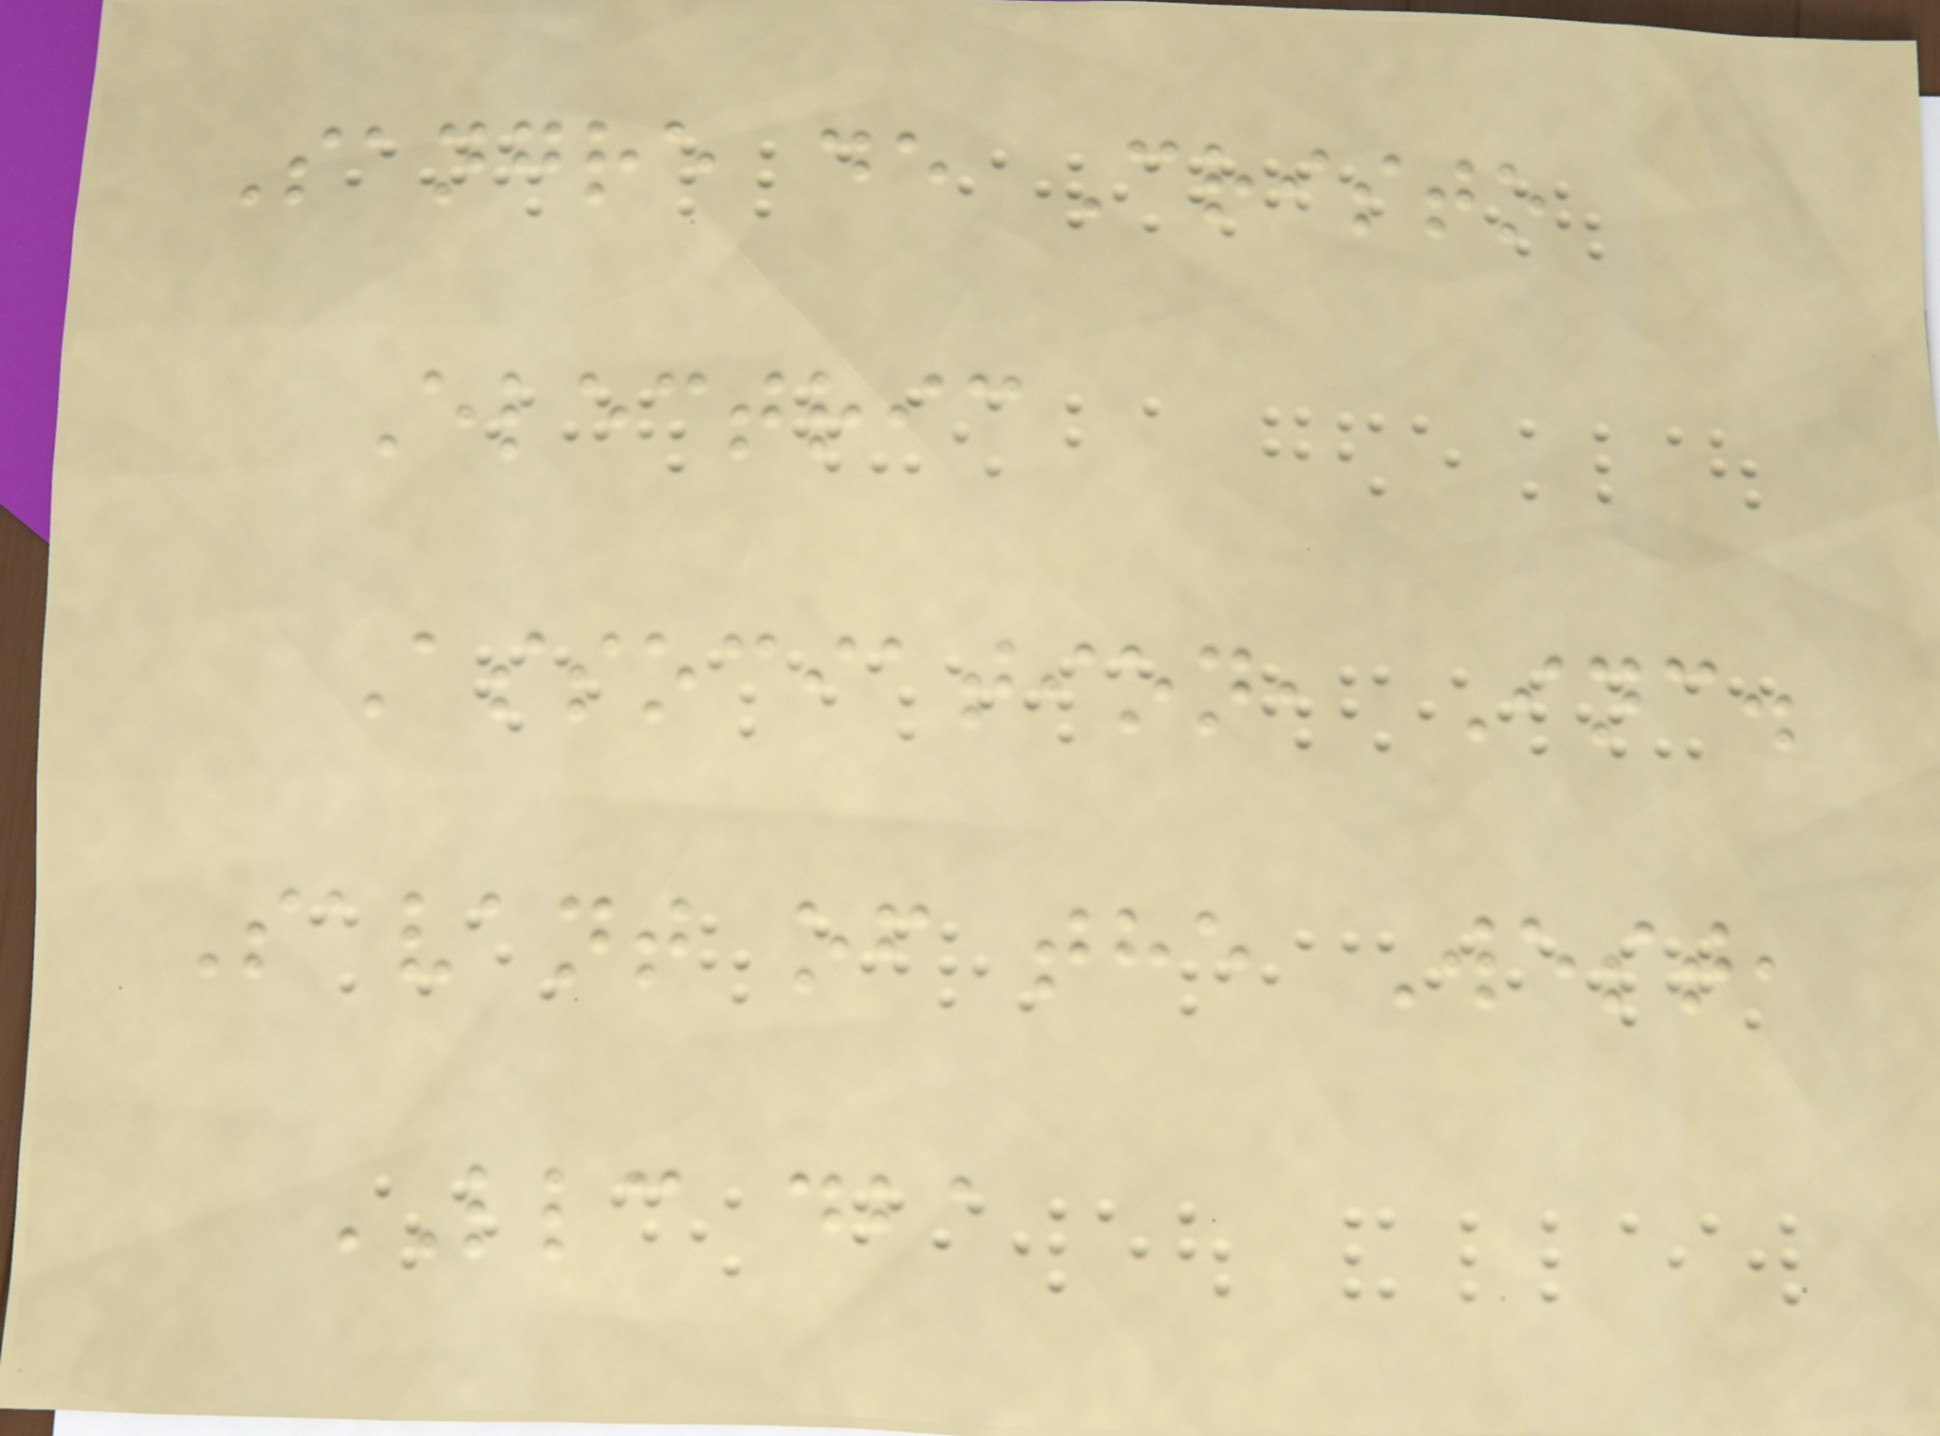Sangre de Cristo
Electric
Association, Inc.
Savant of the West,
LLC dba
